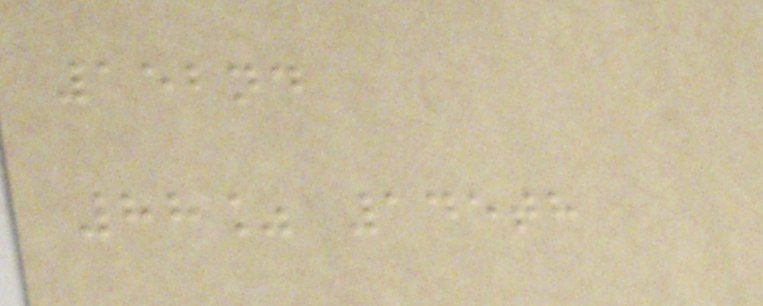152nd
88% 145th
